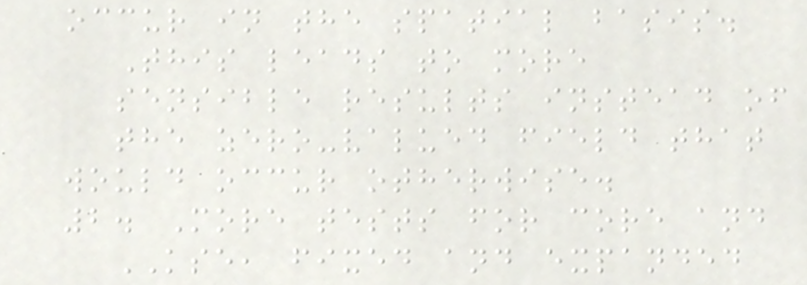occur in the spatial basis.
This leads to more
sensible results instead of
the zero-valued field that
would occur otherwise.
2. More tests for core and
KSE, fixed and expanded
